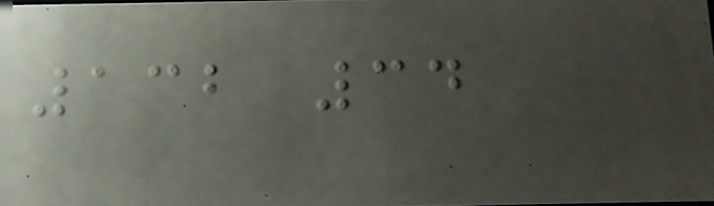132 34
